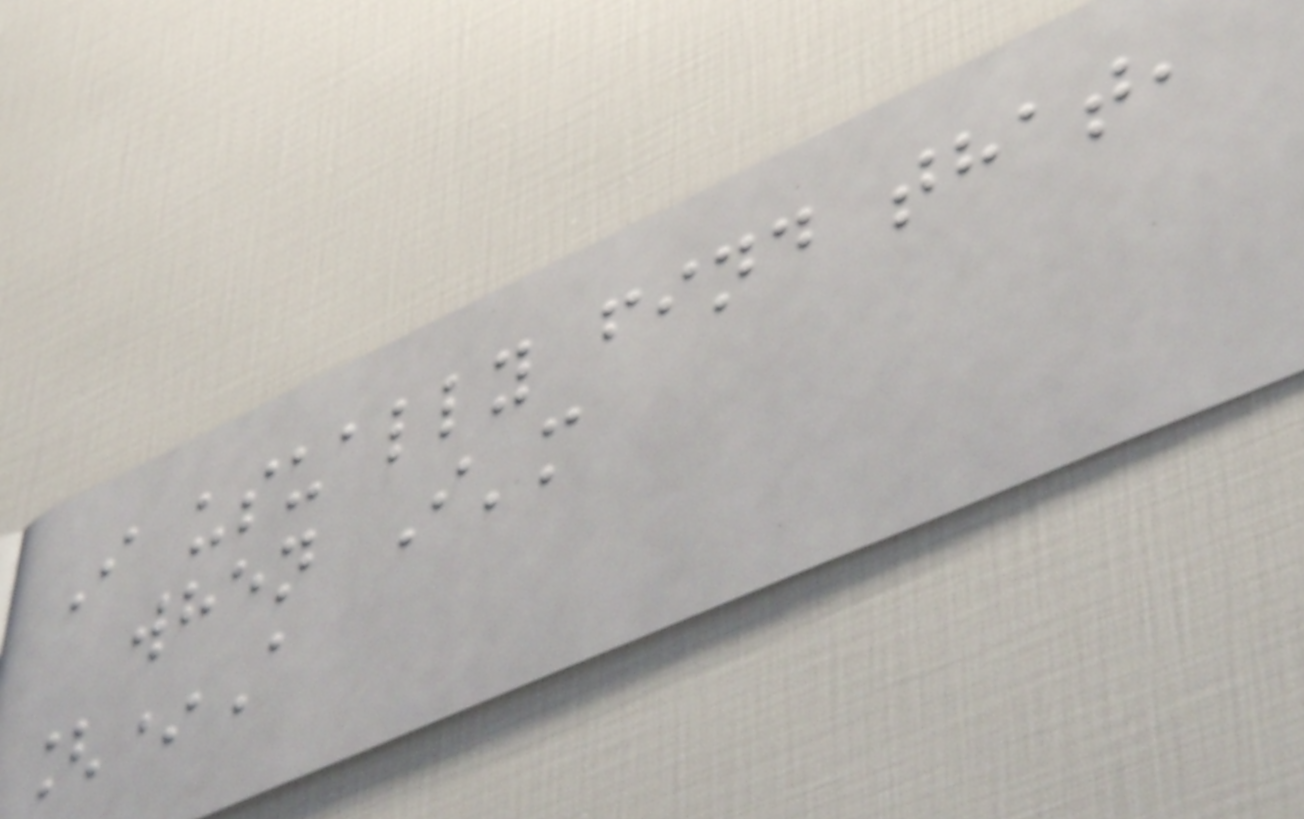I usually find that,
when I'm
[*A
